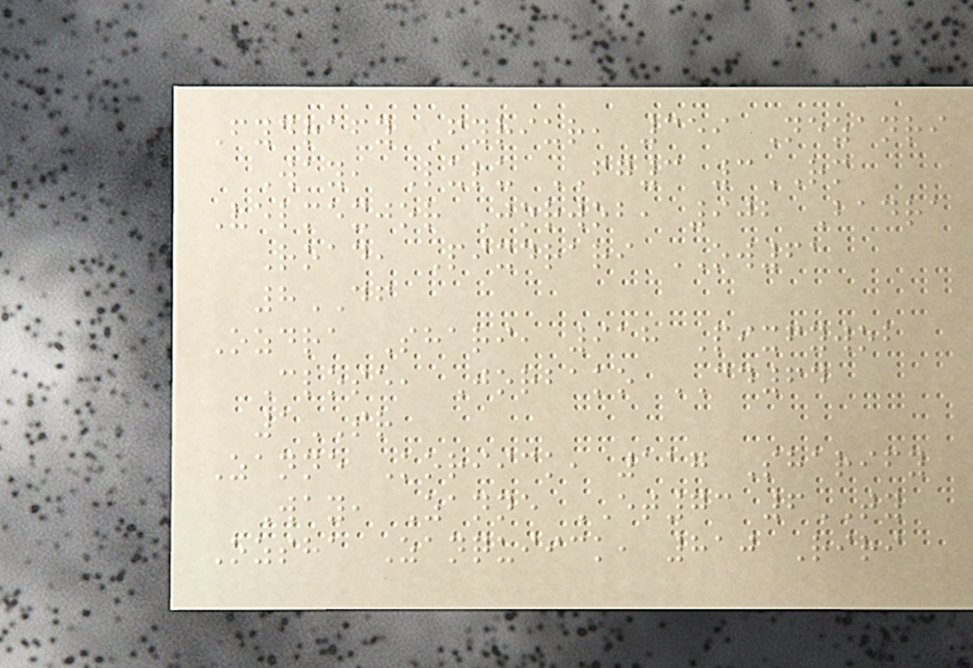Fydrafy Fyriur, 359 Nezanri
Way, Lulu FG3 3RM
Velmexjor Jorwob, 902 Badra
Road, Pixdrari OW61
8DF
Ozdra Shari, 918 Pixfywob
Close, Jorbako CD64
1SR
Zanne Koriick, 117 Sharify
Way, Zanne ET73 6TY
Ozsha Zanquiick, 810 Riri
